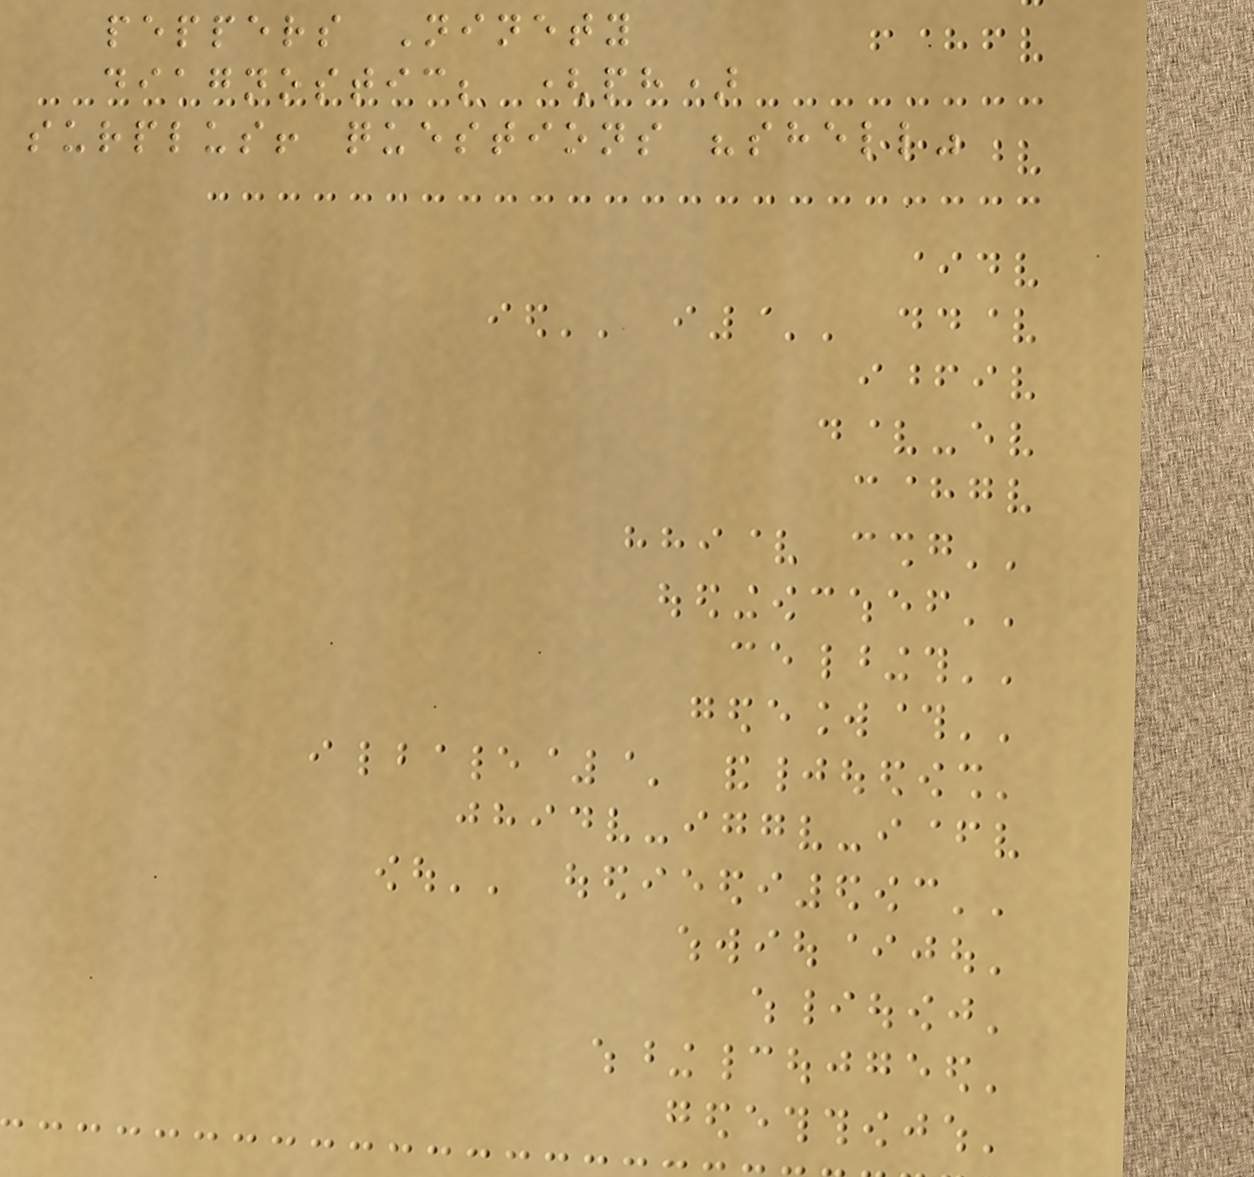peppers Ninety
diagnostic; (ph)
surplus! questions "shell"
